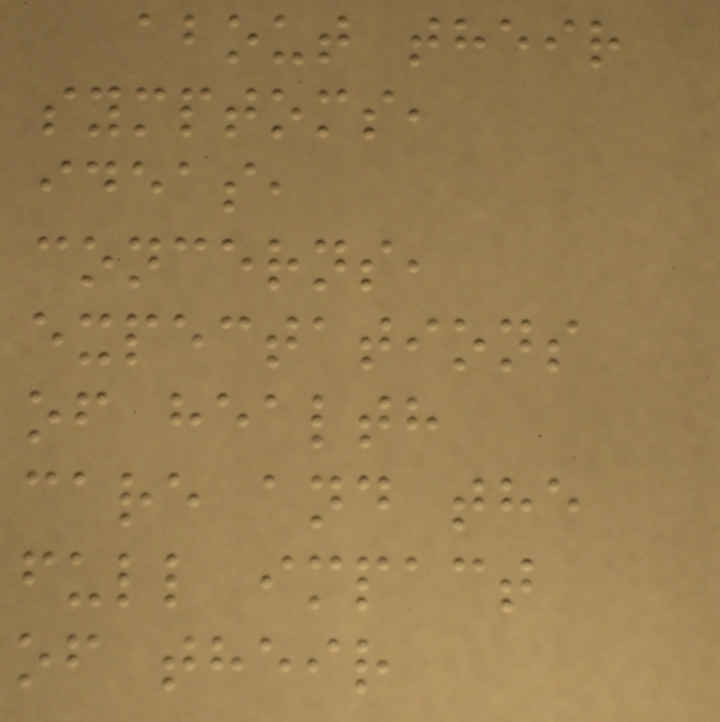about their
symptoms,
ideas,
concerns,
expectations
of health
care and the
full impact
of their
